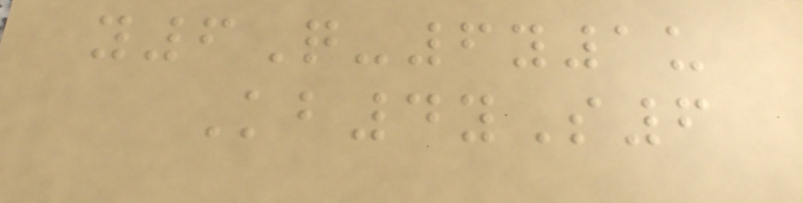y6Q-6y1u
Kb4yS6
